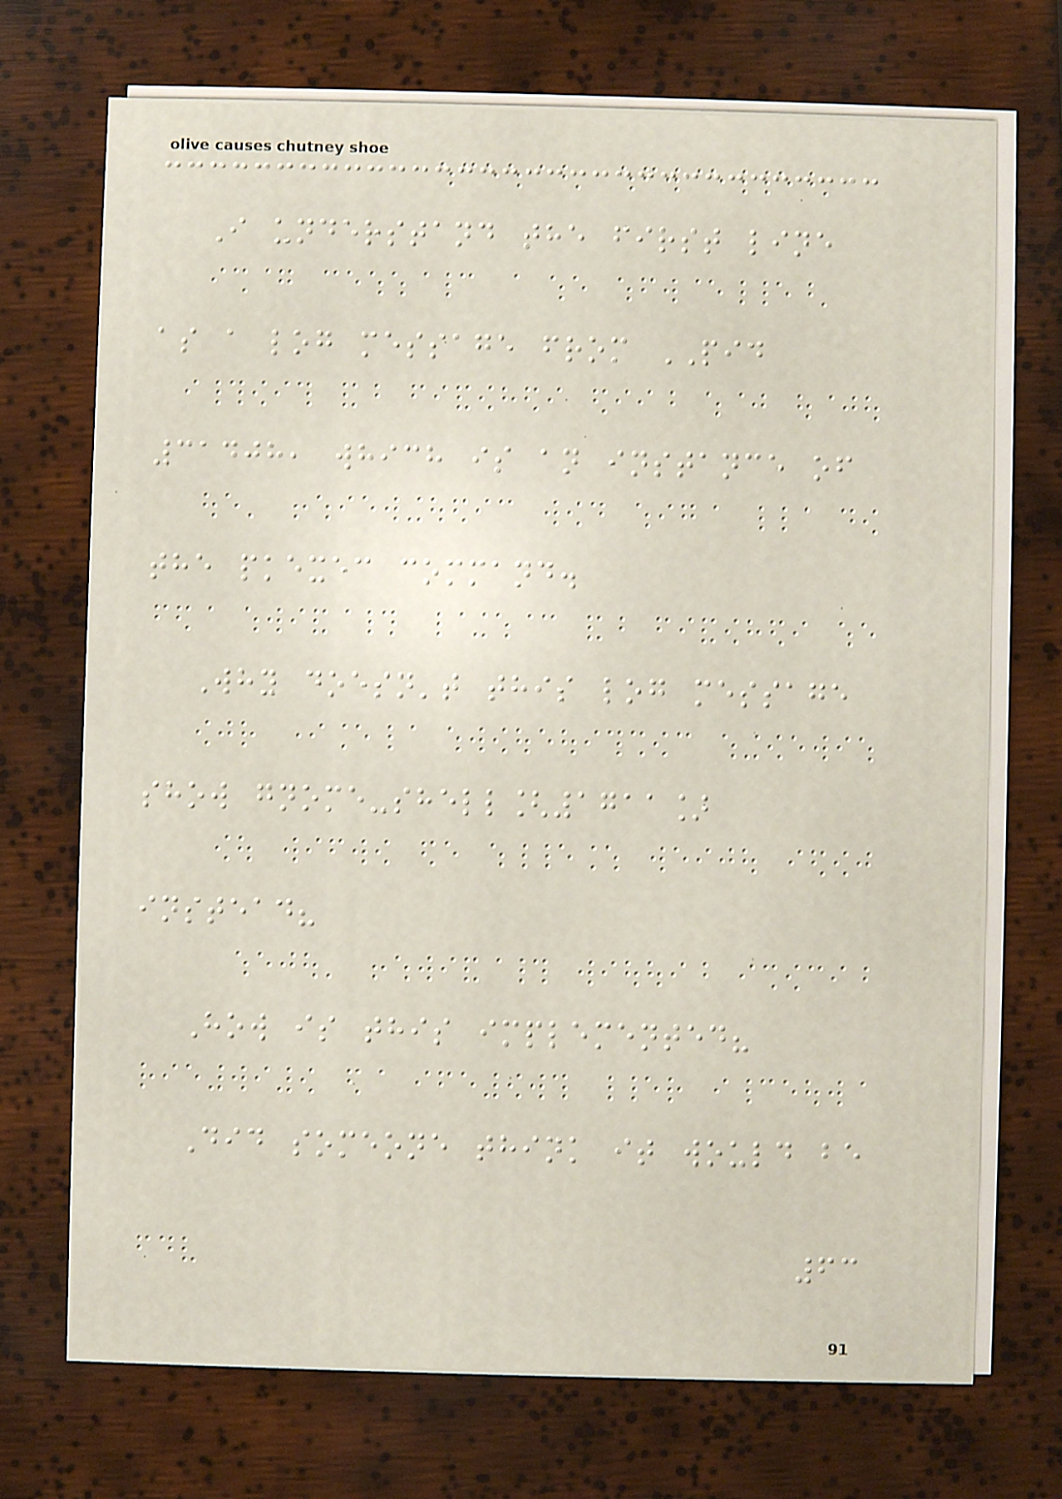I understand the first line
as a log message from PID
31408, which is an instance of
the pkexec command.
Why doesn't this log message
show gnome-shell[1711]
instead?
How is this implemented?
Did someone think it would be
63
